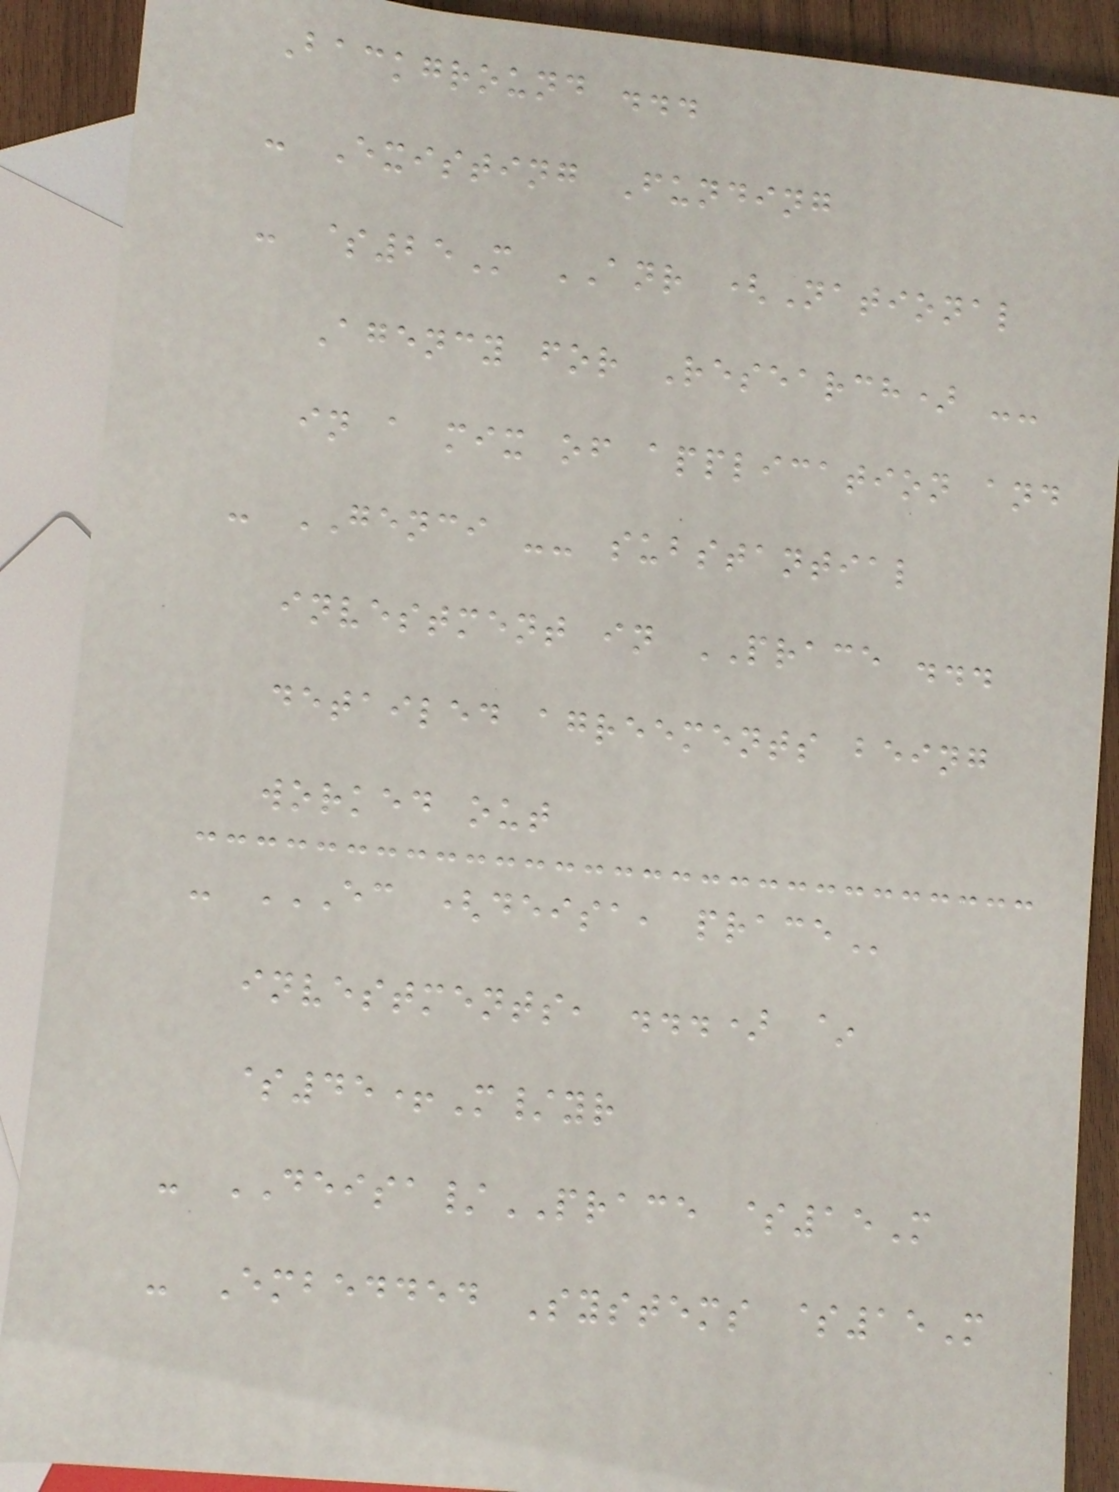Background ...
- Existing Funding
- $25M ANR (National
Agency for Research) --
in a mix of application and
- GENCI -- substantial
investment in PRACE ...
detailed agreements being
worked out
- EC (DEISA, PRACE
investments, ...) ~
$45+M/yr
- DEISA/PRACE $15M
- Embedded Systems $15M
